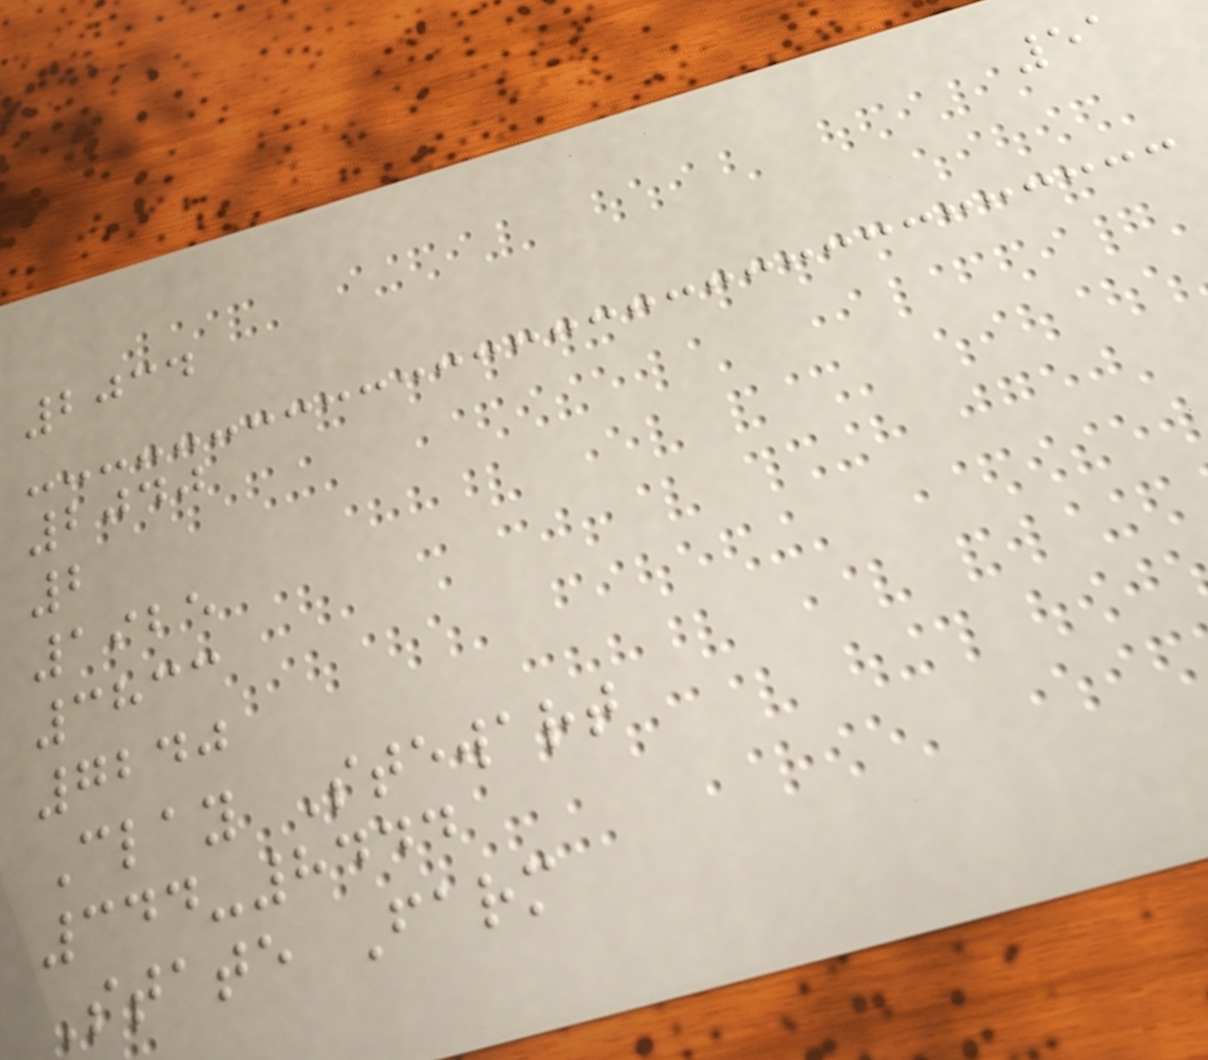51
2034
2040
2
1925
3833
7240
Clay Stewart
344-8444
State Farm
